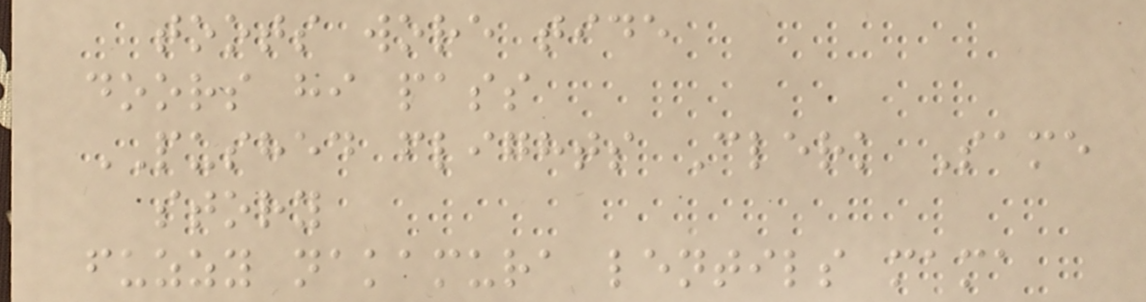toots wore tide
doors hi pass
PUSHED flights Clerk Same
story
fuzzy nakamura lentils mama
